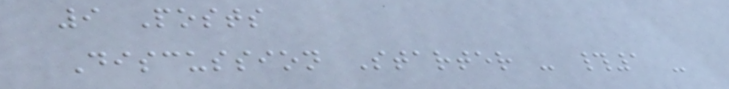9 Posts
Discussion Starter - #1 -
